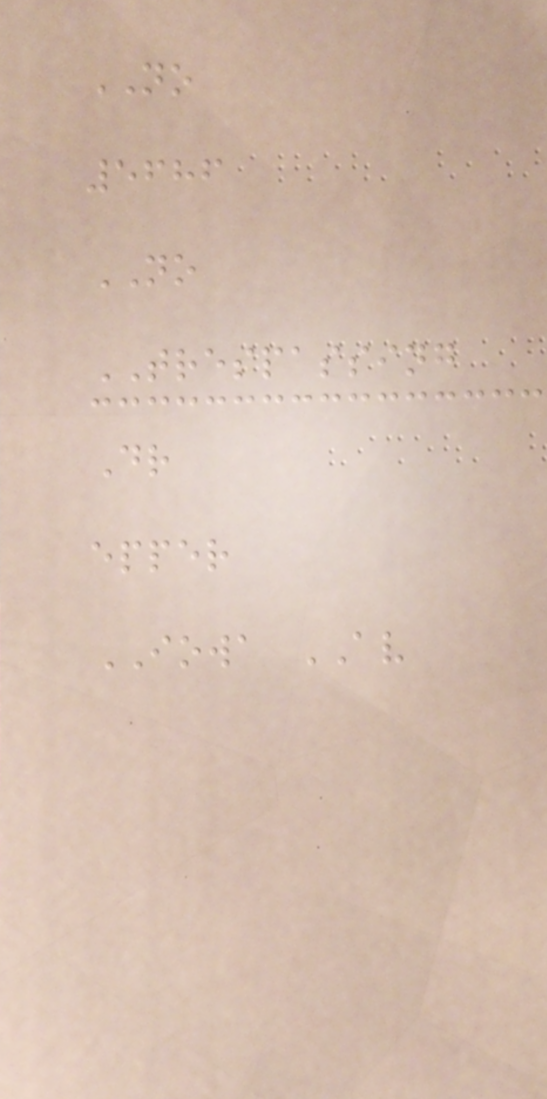NO
5686
NO
TRESPASSING
Dr
epper
IOWA AV
